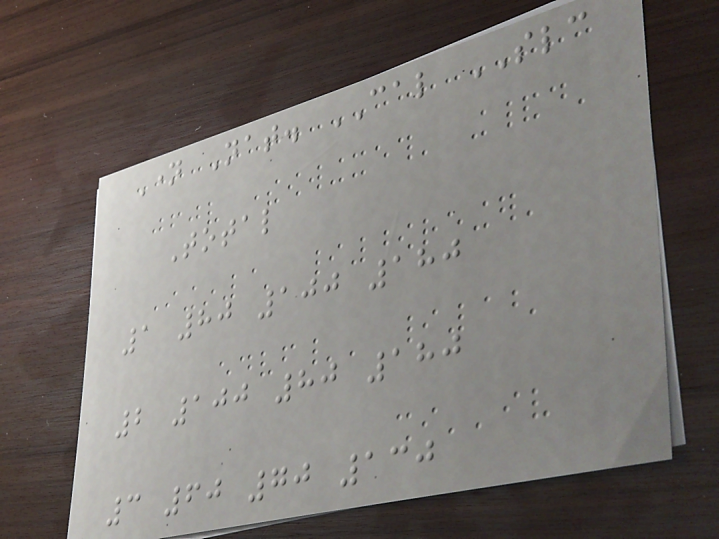Name Nat. CAL SLC
Total
1 80 100 180
2 100 80 180
3 60 70 130
